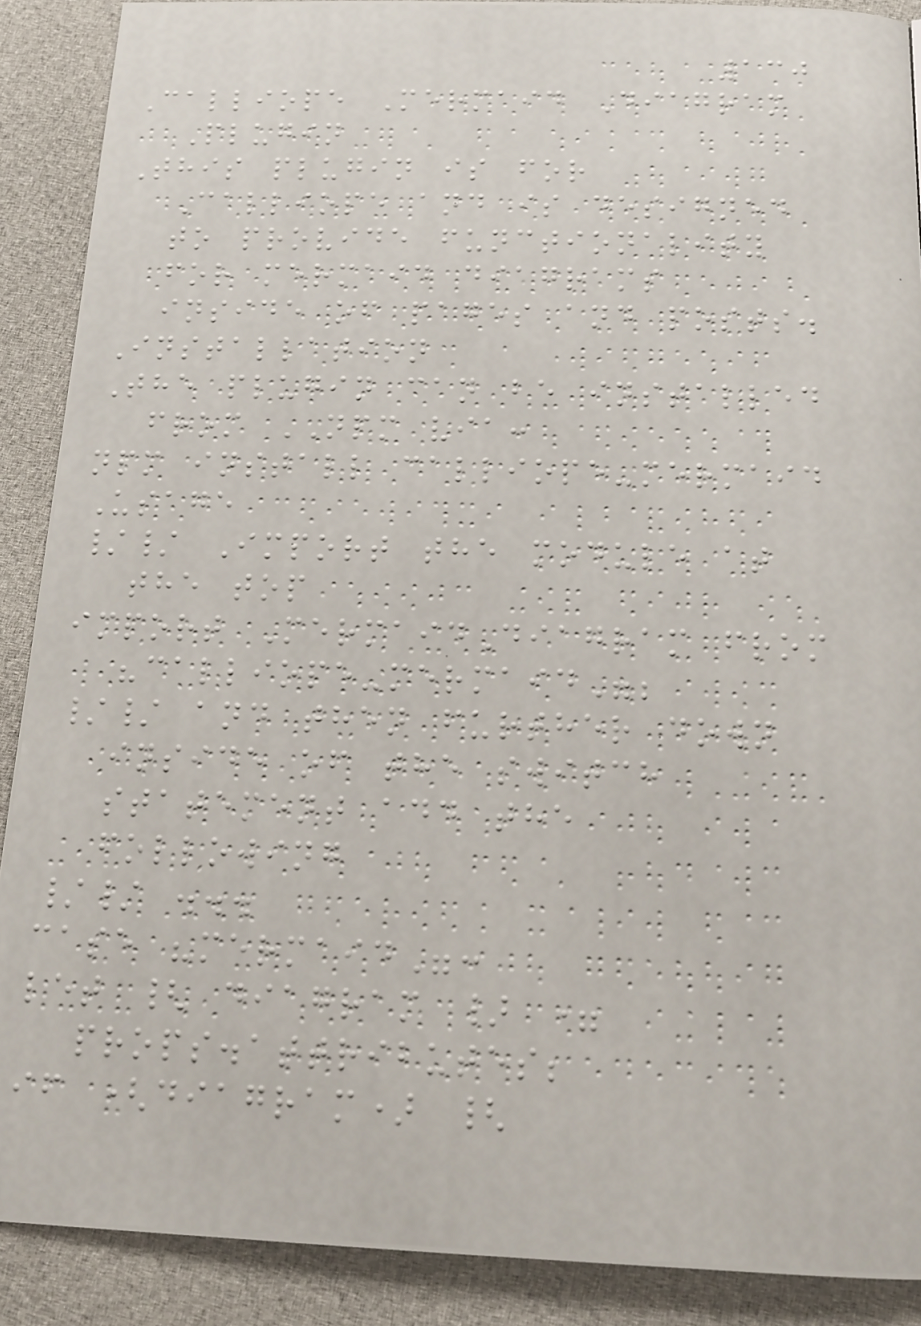130
Calliope Mermaid Diagram
Plugin
This plugin is for
Calliope and is designed
to provide functionality
for mermaid diagrams
inside of pages and posts.
Installation
The plugin can be installed
from NPM via:
npm install calliope-mermaid
Usage
// Import the module at
the top
import MermaidDiagram from
"calliope-mermaid";
// and then further down
inside of the switch
statement add the
following
// ...
case "mermaid":
let { diagram } =
props.attributes;
if (diagram) {
